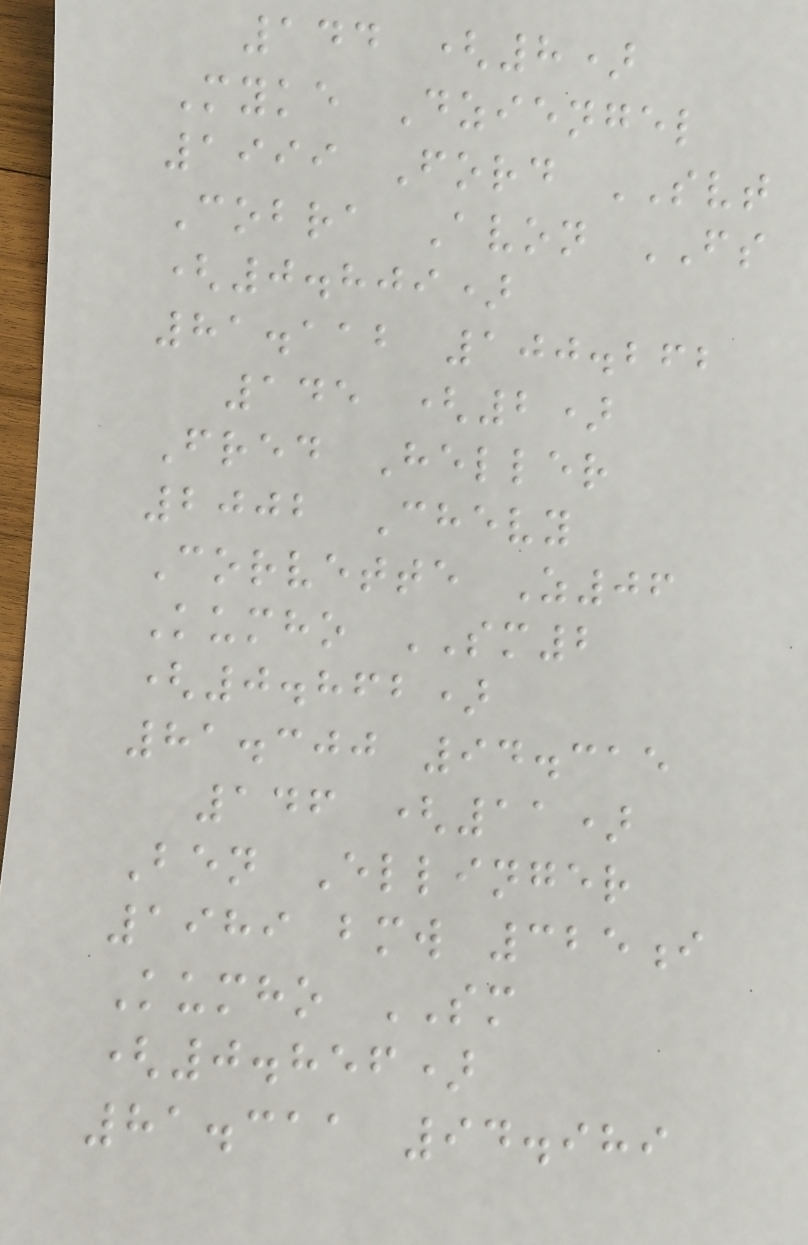144 (8)
Myke Dziengel
1999 Ford SVT
Cobra Avon FS
(0.809)
81.112 100.262
145 (2)
Fred Heller
2002 Chevy
Corvette Z06
Kumho SM2
(0.862)
81.300 94.315
146 (11)
Ben Ellinger
1989 bmw 325i
Kumho SM
(0.856)
81.311 94.989
